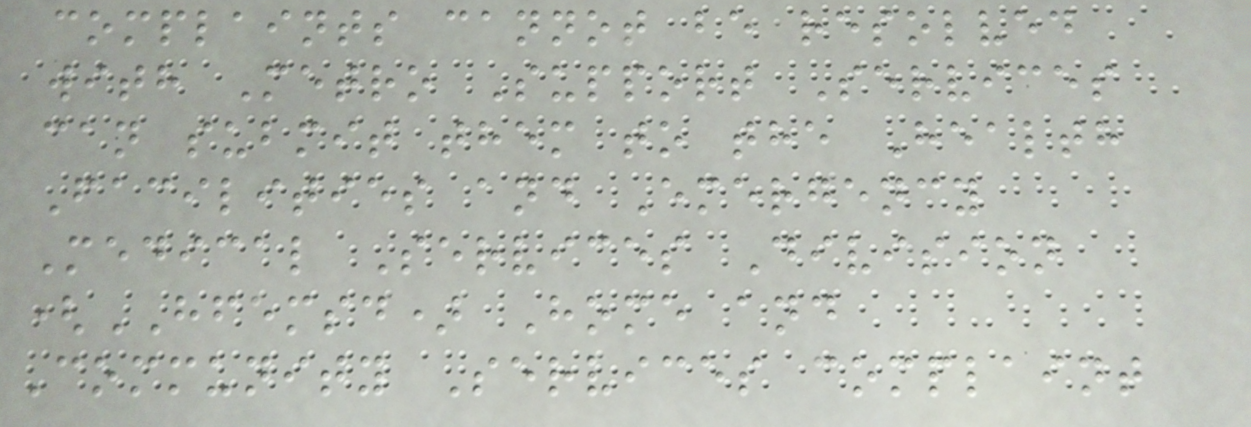complaints cannot be resolved
with Metro Support Services
can submit them to the Health
Facilities and Emergency
Medical Services Division
(HFEMSD) Home and
Community Services complaint
